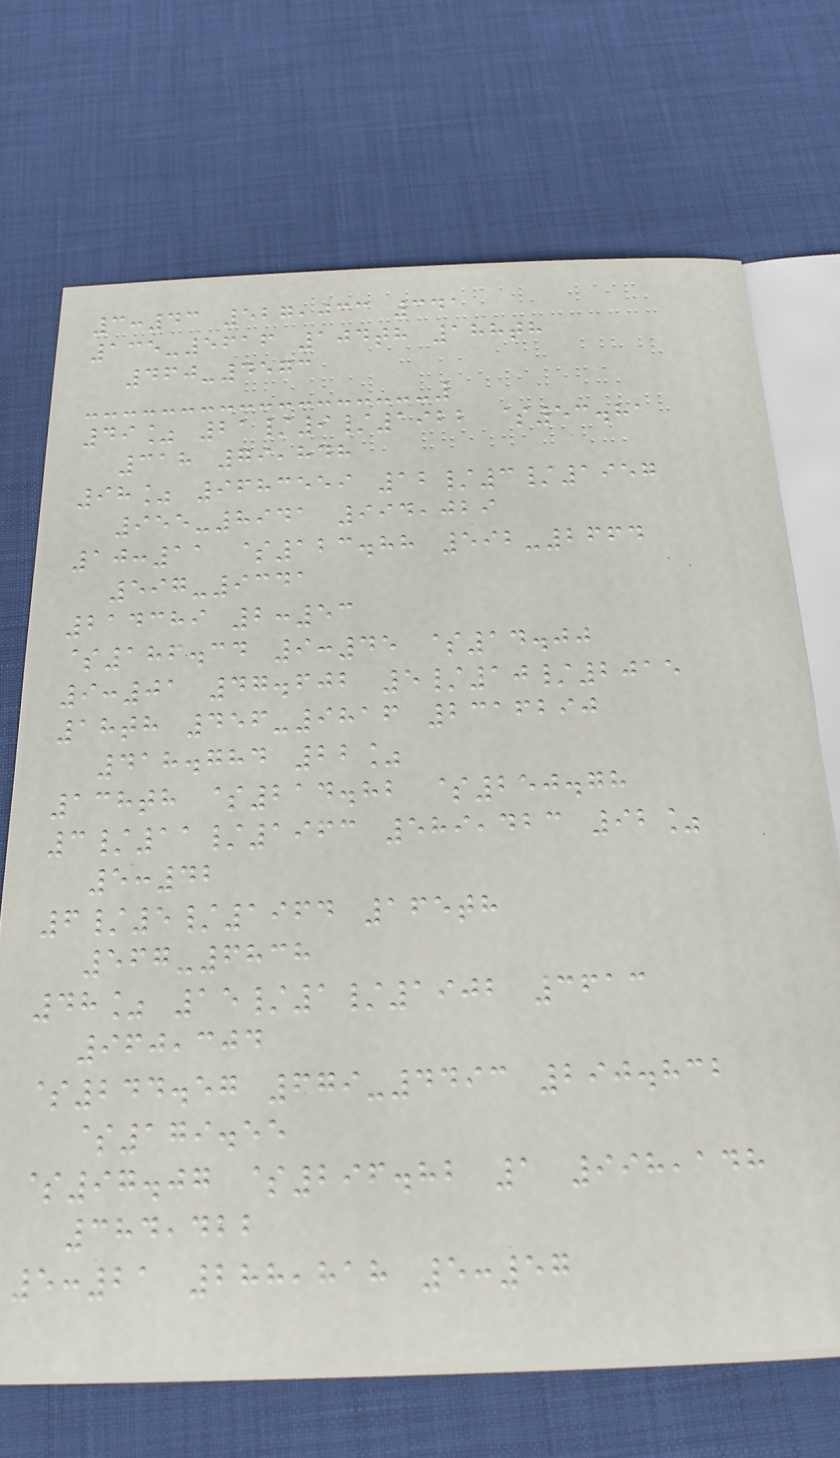3:43 527,033 341
135-5616 104th 188th
460-4573
49% 21/9/1922 $53.81
318 79,848
98% 9683559 12/3/1957
955-8941 994,029
10:11 $123.88 592-2664
597-9341
214389 2:53
$186.34 9:45 $14.00
9:01 47.602 5/10/2015
18th 456-9816 2316290
418.784 22%
138th $214.82 $250.78
3/11/1963 589,423 92%
5:42
6/5/1964 165th
567-6838
48% 15/1/1902 3613
960,304
$244.57 679-4493 290.832
$179.55
$97.07 $296.82 1 998,148
384,422
5:21 288,818 5:57
